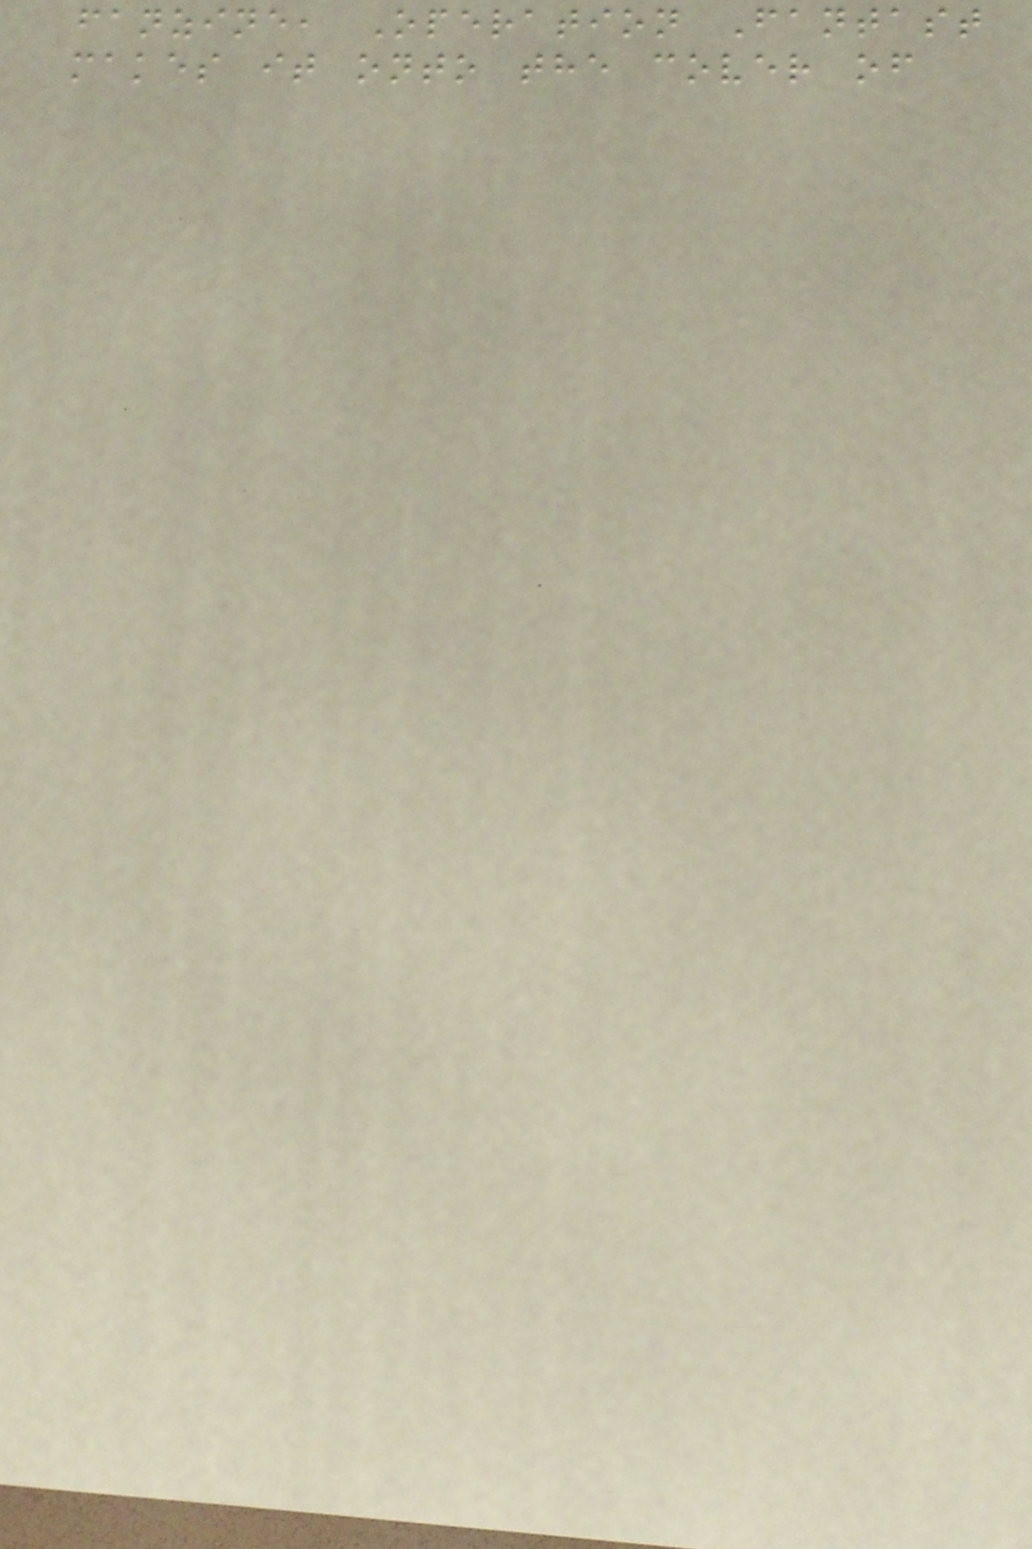fanzine, Operation Fantast
makes it onto the cover of
